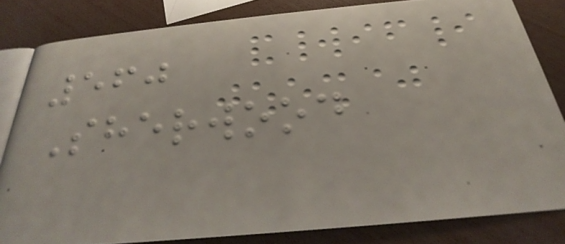560
Sherwood
